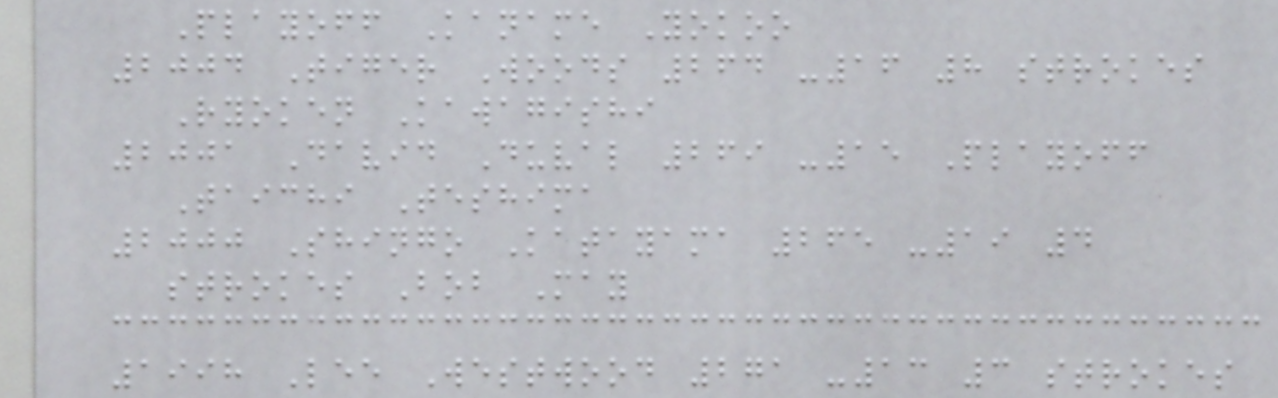Playoff Kaname Yokoo
2004 Tiger Woods 264 -16 8 strokes
Ryoken Kawagishi
2001 David Duval 269 -15 Playoff
Taichi Teshima
2000 Shingo Katayama 265 -19 4
strokes Bob May
1998 Lee Westwood 271 -13 3 strokes
